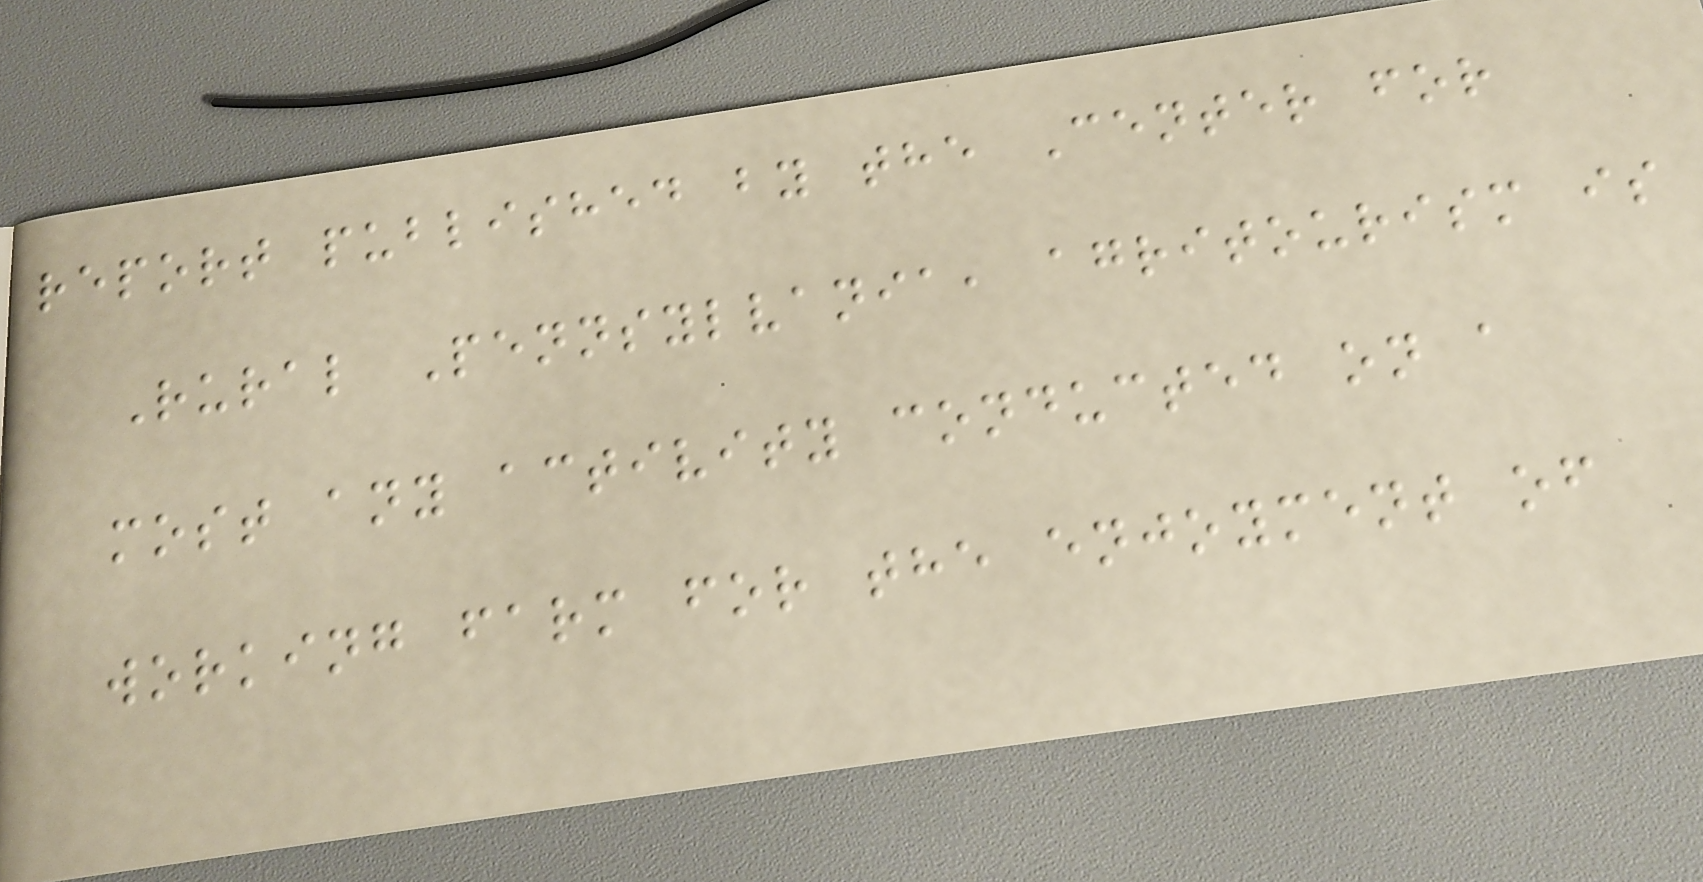report published by the Center for
Rural Pennsylvania, agritourism is
most any activity conducted on a
working farm for the enjoyment of
